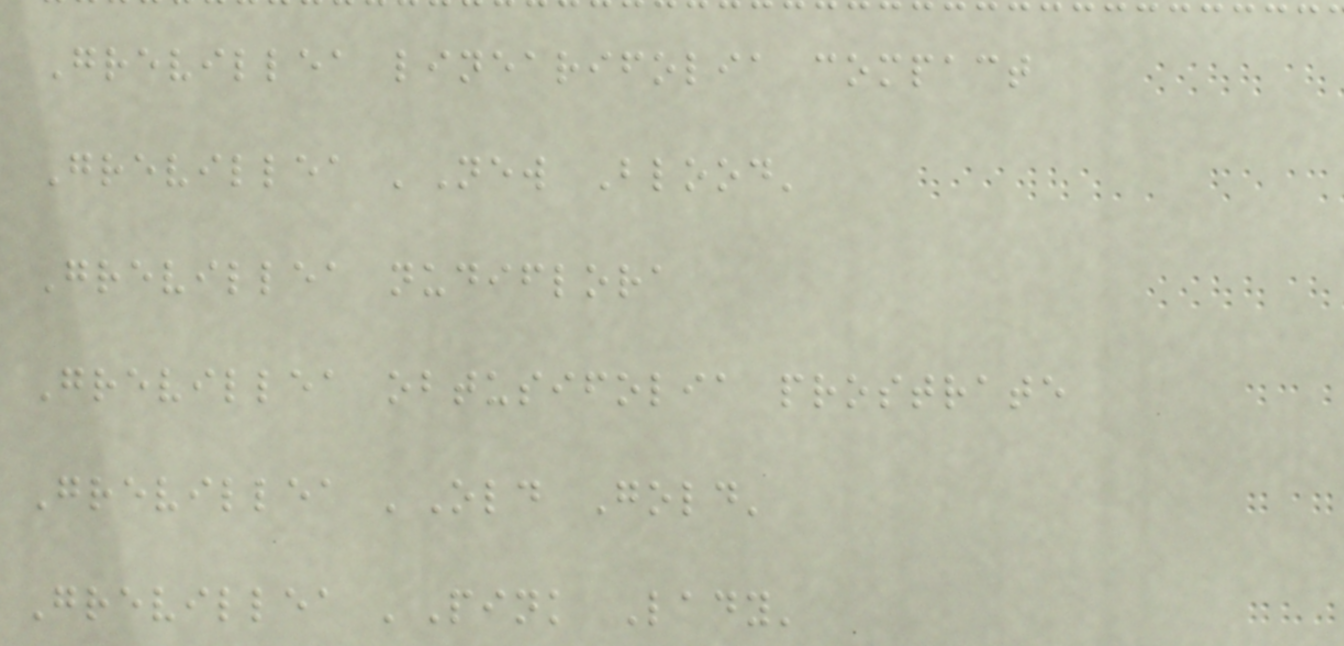Grevillea linearifolia compact
Grevillea 'New Blood'
Grevillea nudiflora
Grevillea obtusifolia prostrate
Grevillea 'Old Gold'
Grevillea 'Pink Lady'
